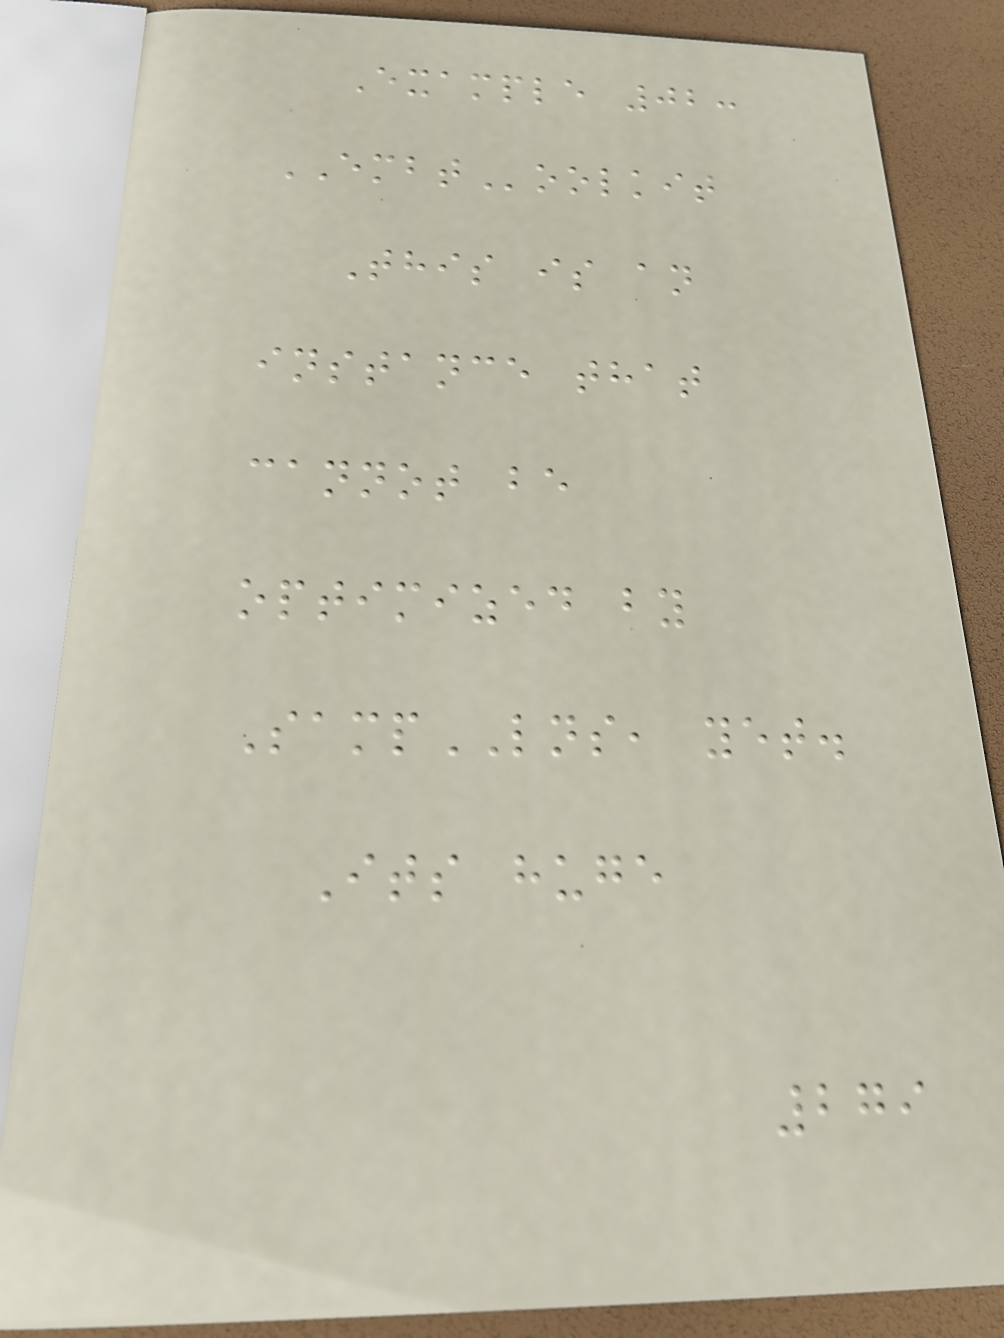Example 02:
EMBToolkit
This is an
instance that
cannot be
optimized by
SampLNS, yet.
Its huge
279
